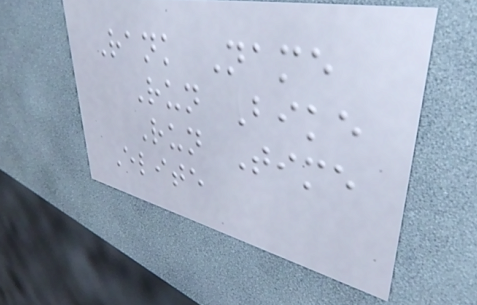Rank Name
Run Bike
Run Time
Elite
